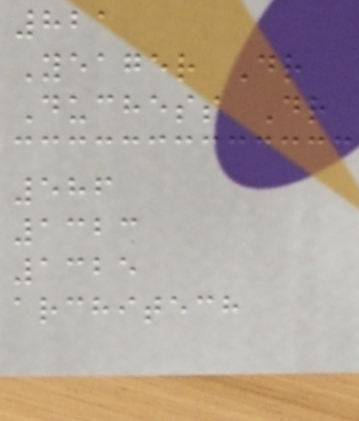821
Yeager Dr
Duchess Dr
586
1323
1325
architech
